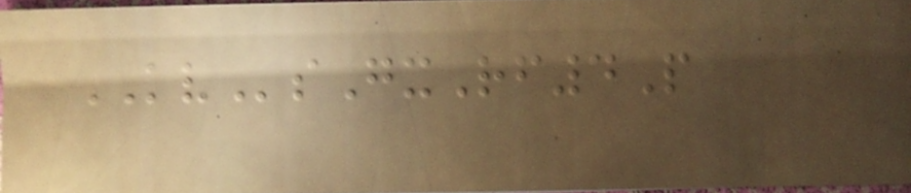KVsGxRf4P
